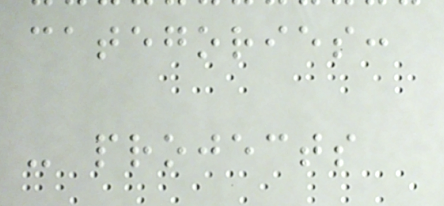categories:
- projects
